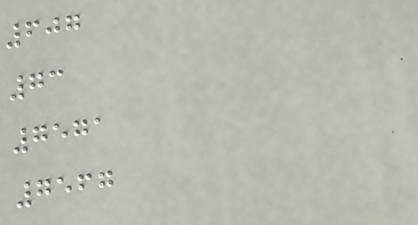607
73
7571
7567
